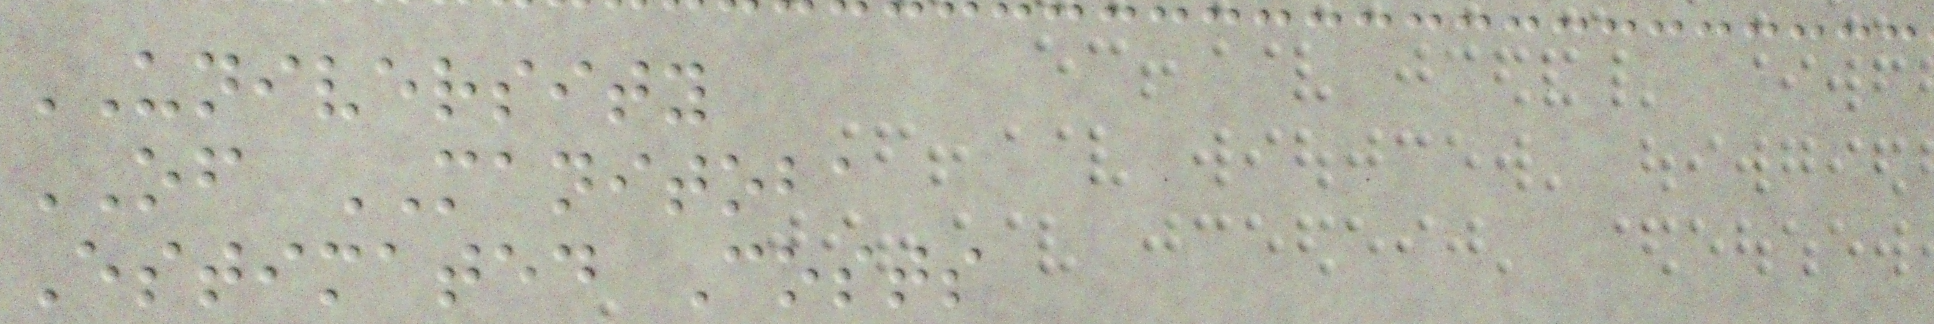UNIVERSITY
OF MANITOBA
Estimated Costs
